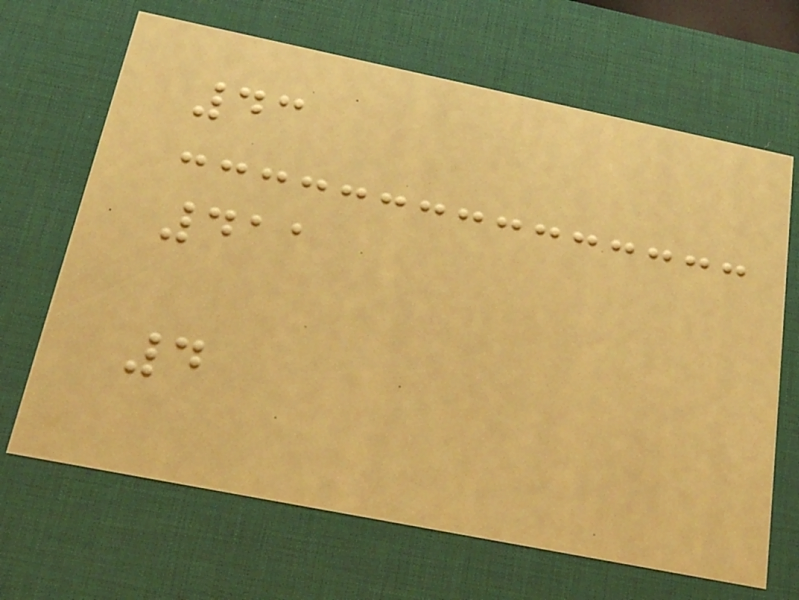43
411
4
